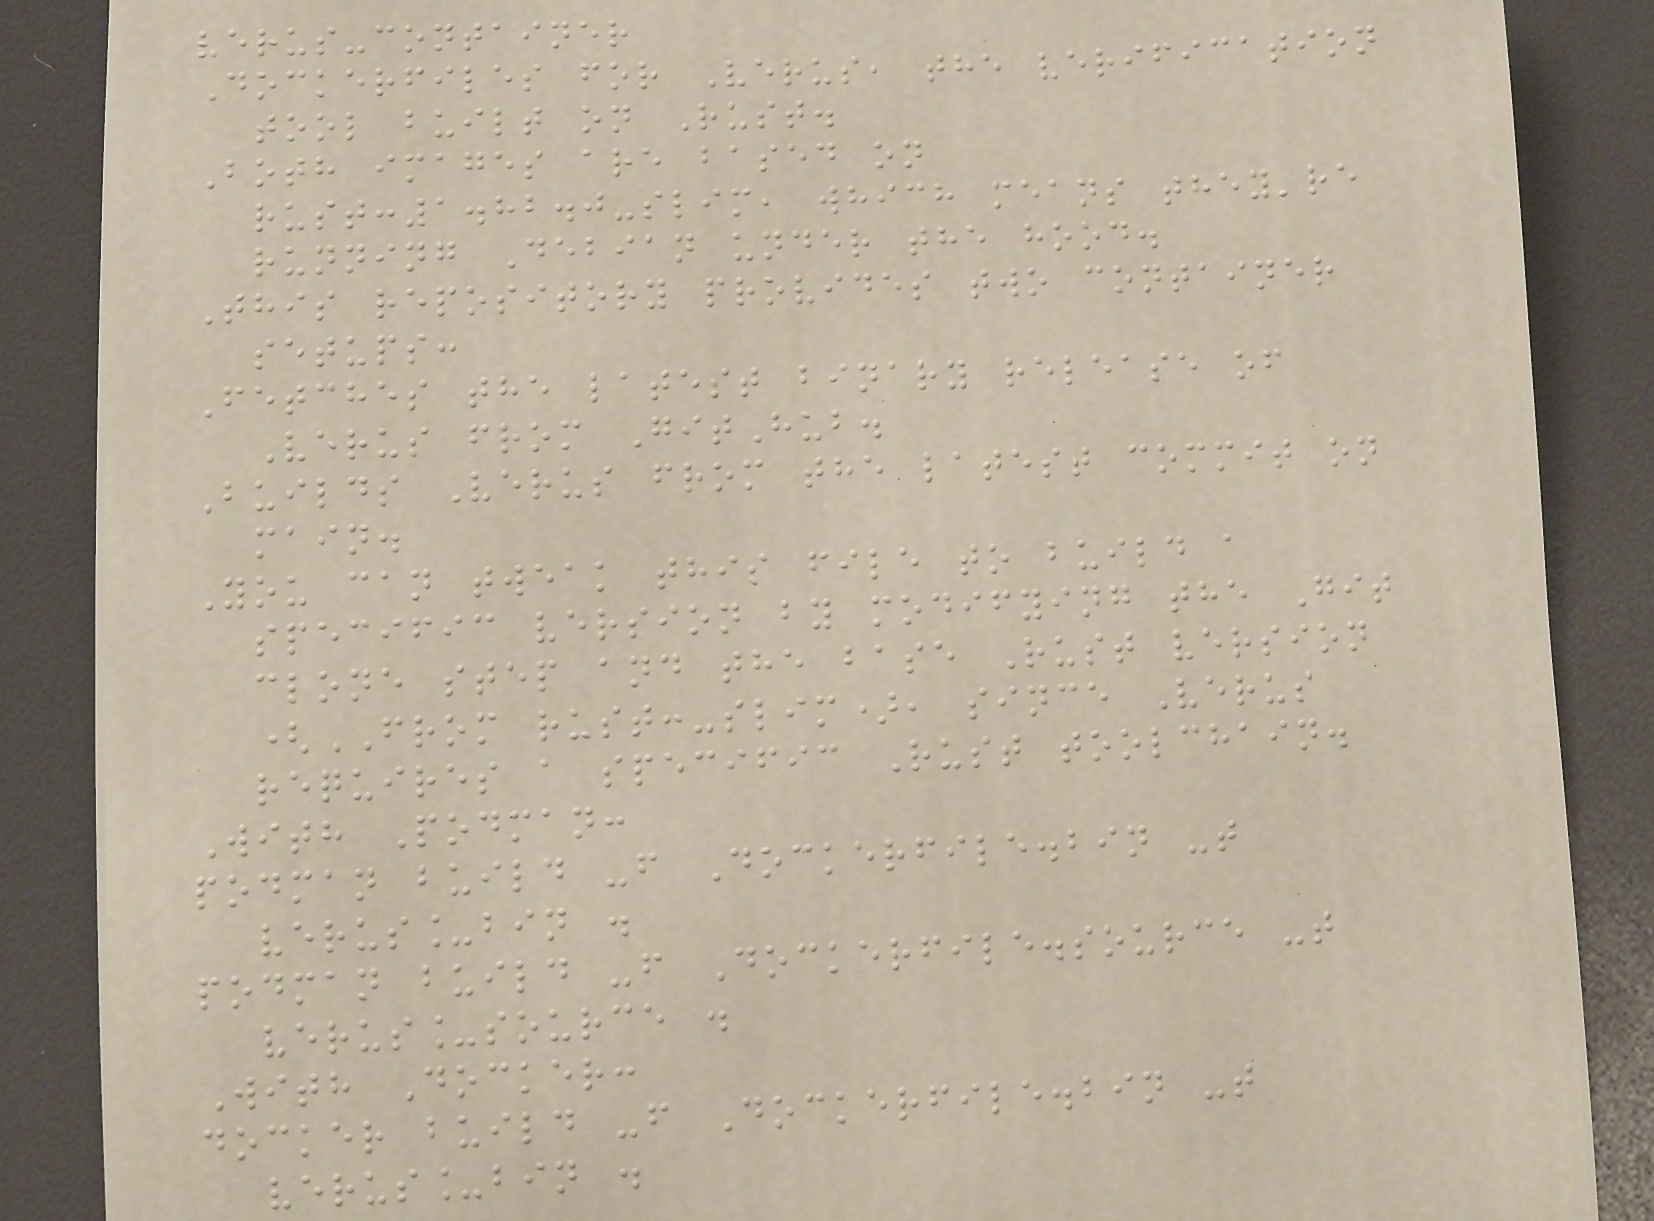verus-container
Dockerfiles for Verus, the verification
tool built on Rust.
Both images are based on
rust:1.82.0-slim, which means they're
running Debian under the hood.
This repository provides two container
setups:
Fetches the latest binary release of
Verus from GitHub.
Builds Verus from the latest commit on
main.
You can tweak this file to build a
specific version by modifying the Git
clone step and the base Rust version
(FROM rust:-slim), since Verus
requires a specific Rust toolchain.
With Podman:
podman build -f Dockerfile.bin -t
verus_bin .
podman build -f Dockerfile.source -t
verus_source .
With Docker:
docker build -f Dockerfile.bin -t
verus_bin .
